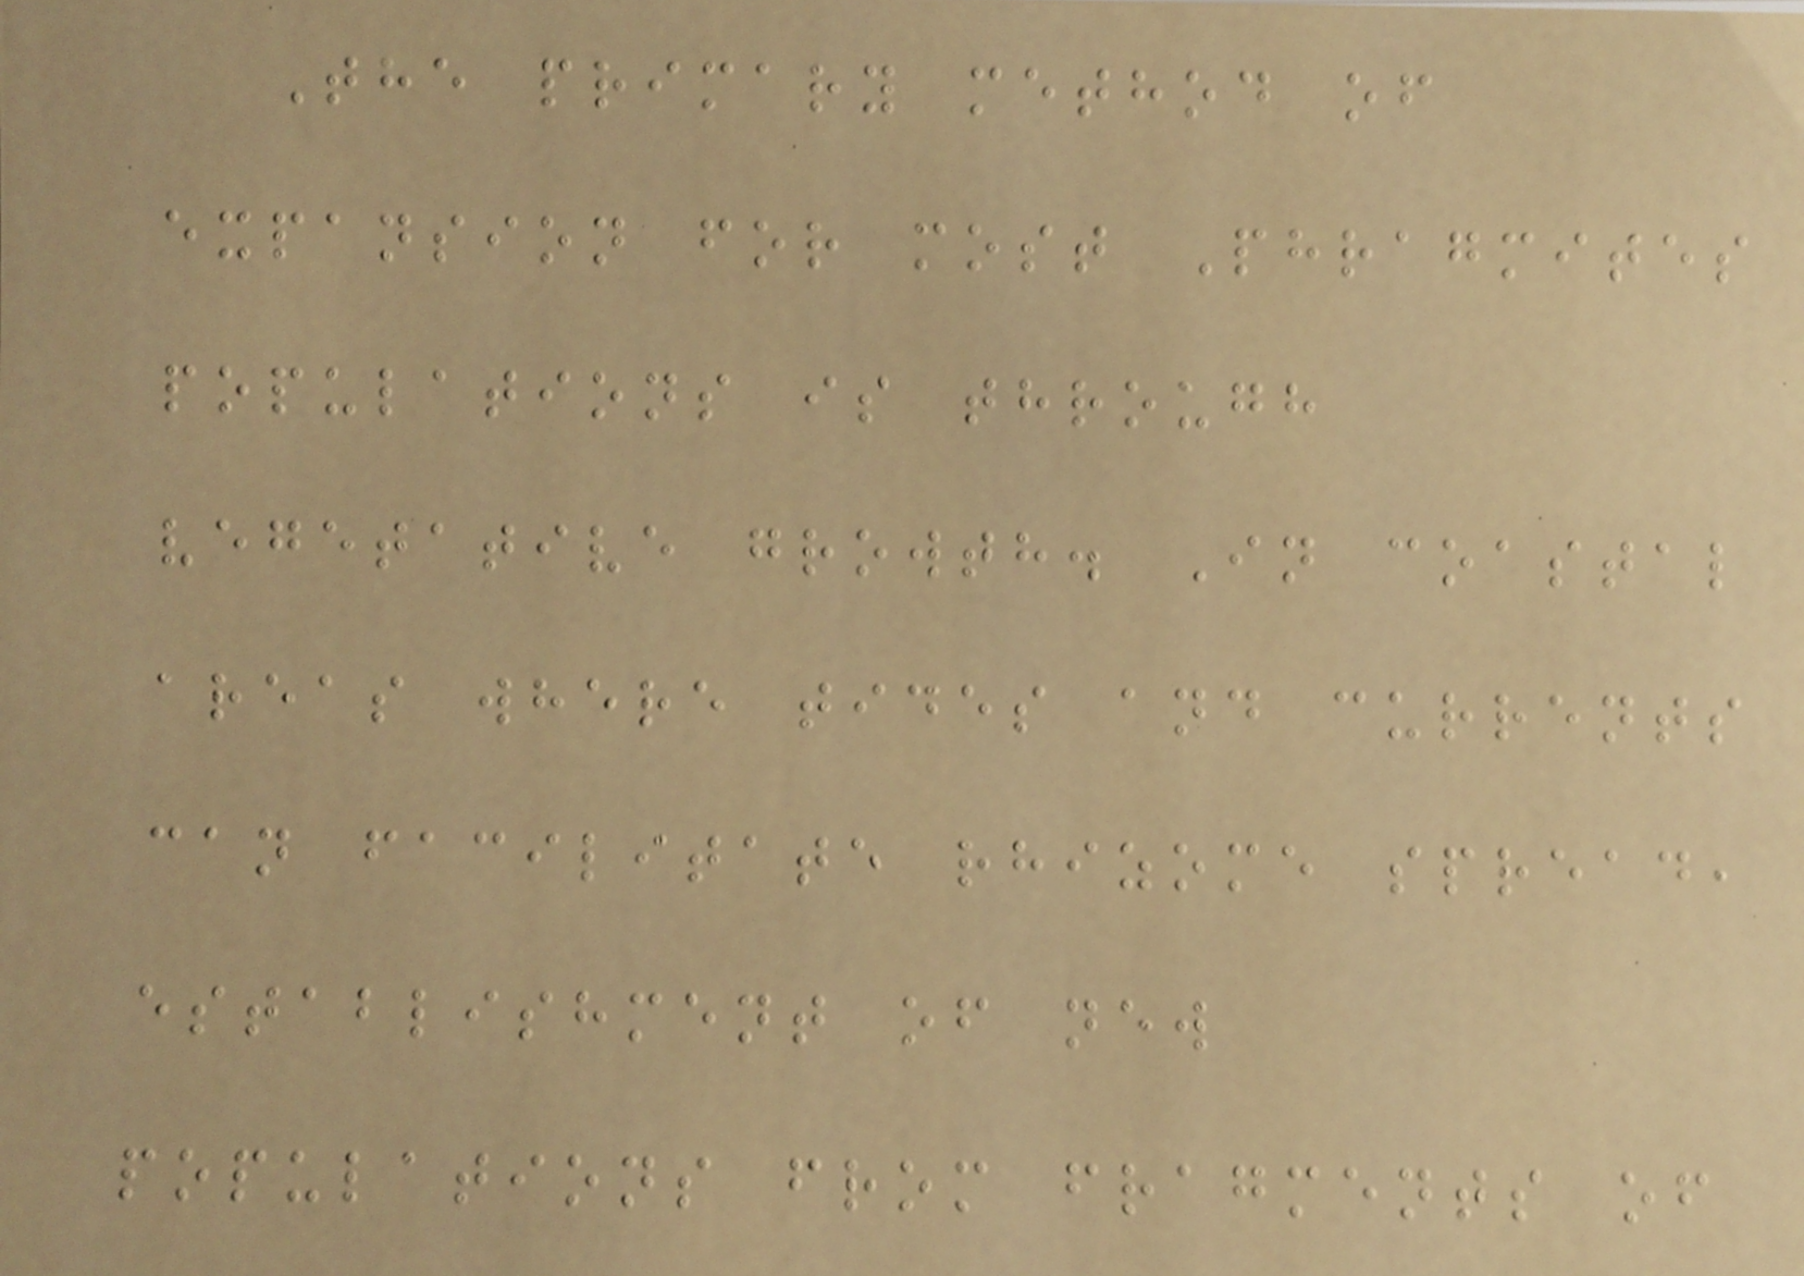The primary method of
expansion for most Phragmites
populations is through
vegetative growth. In coastal
areas where tides and currents
can facilitate rhizome spread,
establishment of new
populations from fragments of
